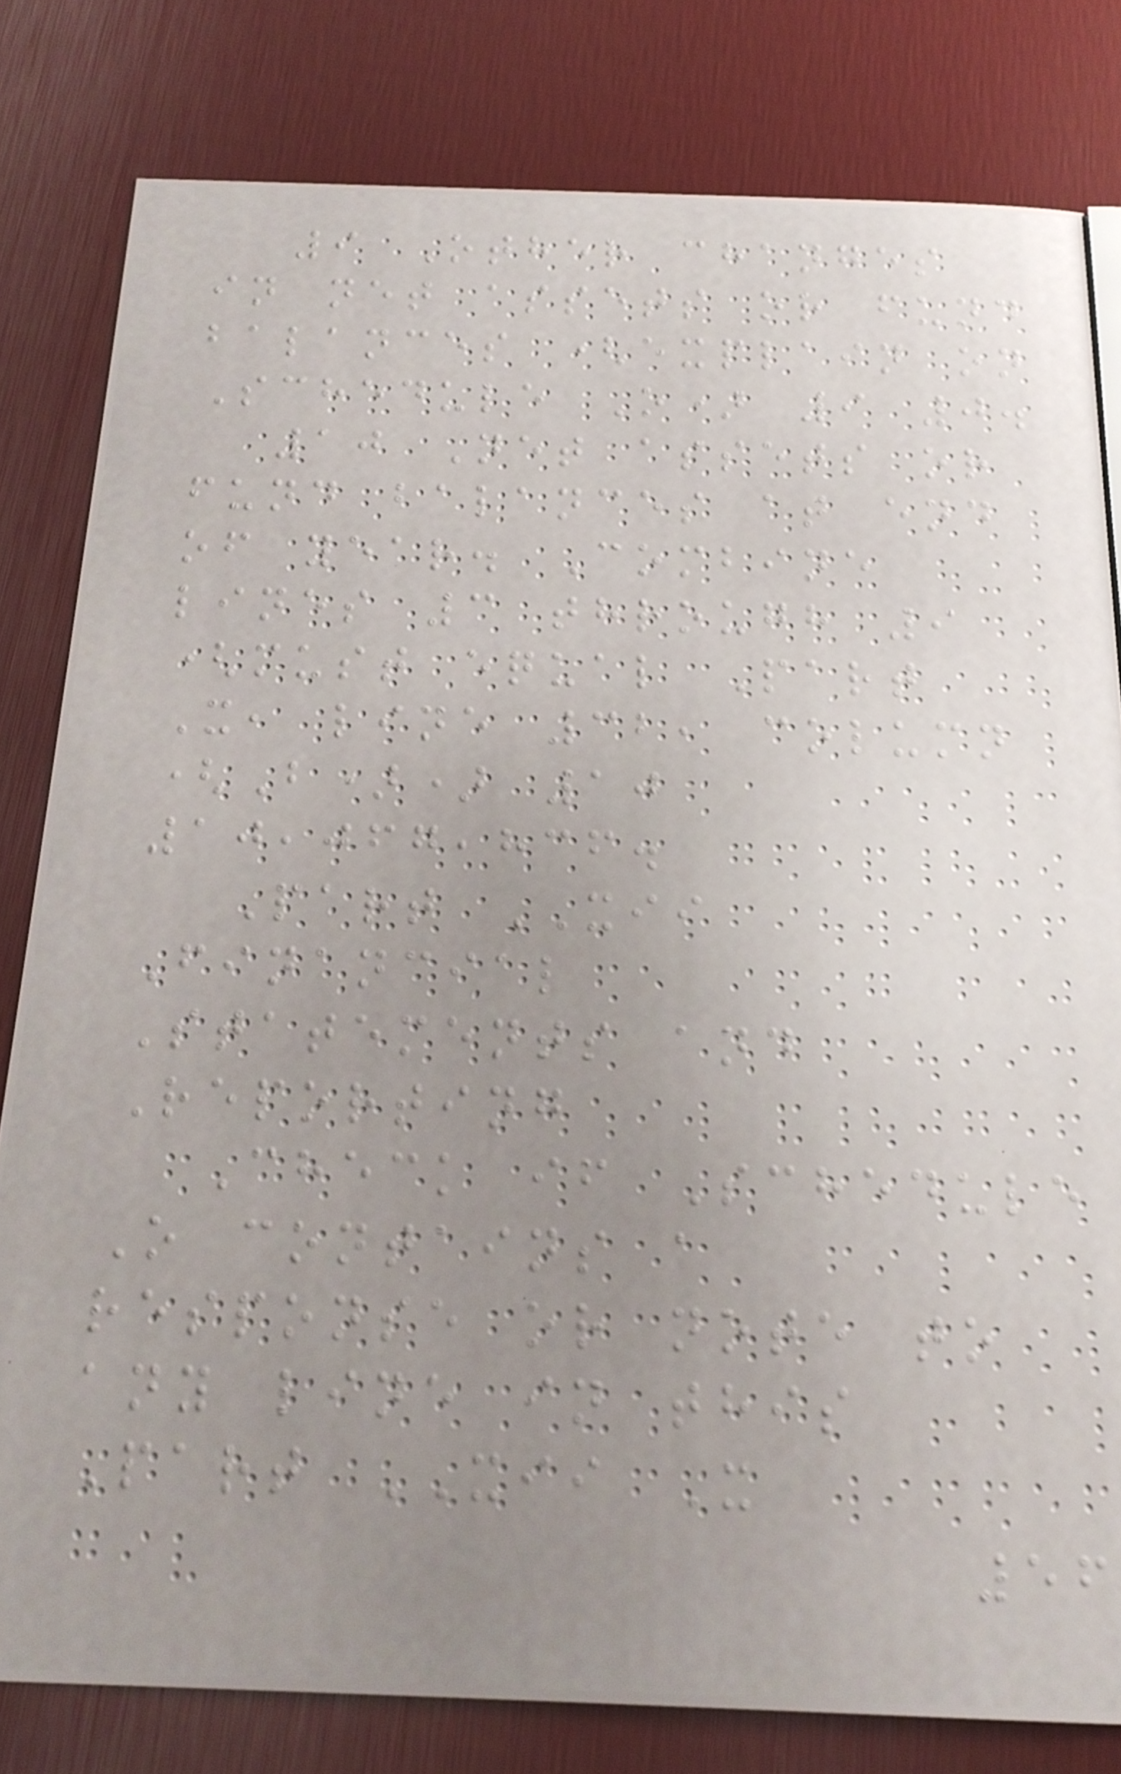9 Other changes
in net assets or fund
balances (explain on
Schedule O) 9 0.
10 Net assets or
fund balances at end
of year. Combine
lines 3 through 9
(must equal Part
X, line 32, column
(B)) 10
10,067,836.
Part XII
Financial
Statements and
Reporting
Check if Schedule
O contains a
response or note to
any line in this
Part XII X
56
